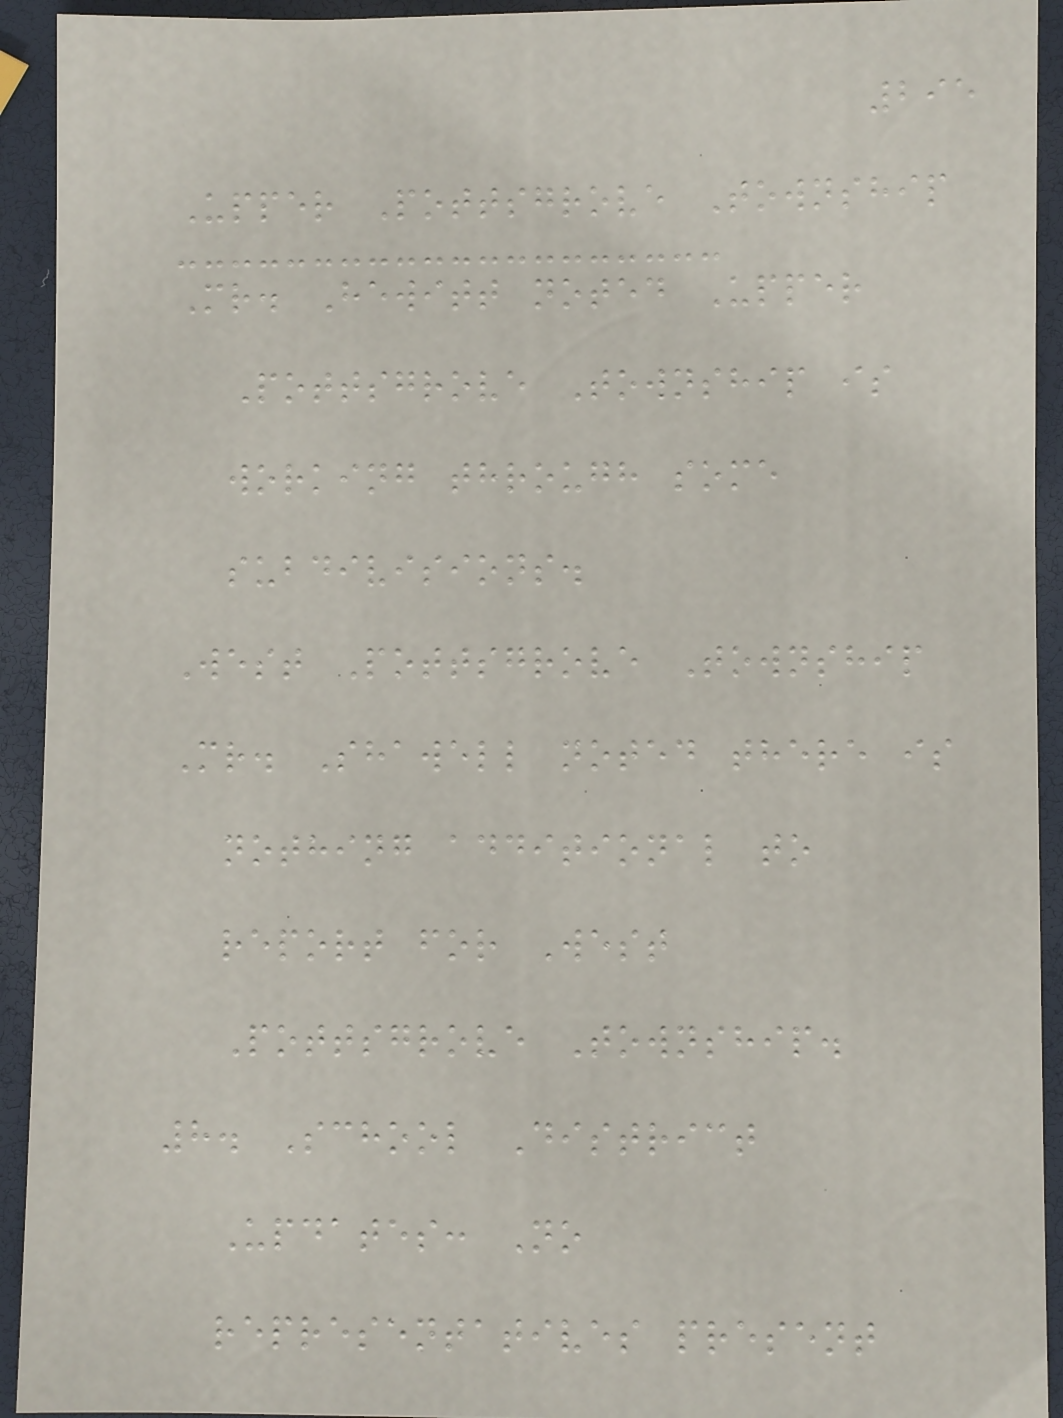295
Upper Pottsgrove Township
Mr. Hewitt noted Upper
Pottsgrove Township is
working through some
subdivisions.
West Pottsgrove Township
Mr. Shawell noted there is
nothing additional to
report for West
Pottsgrove Township.
8. School District
Updates: No
representatives present
